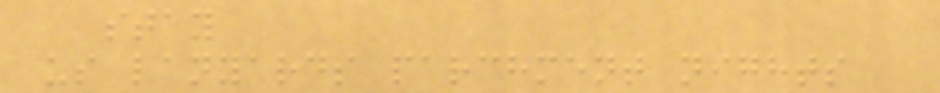stay
us lanyards parchment nights
